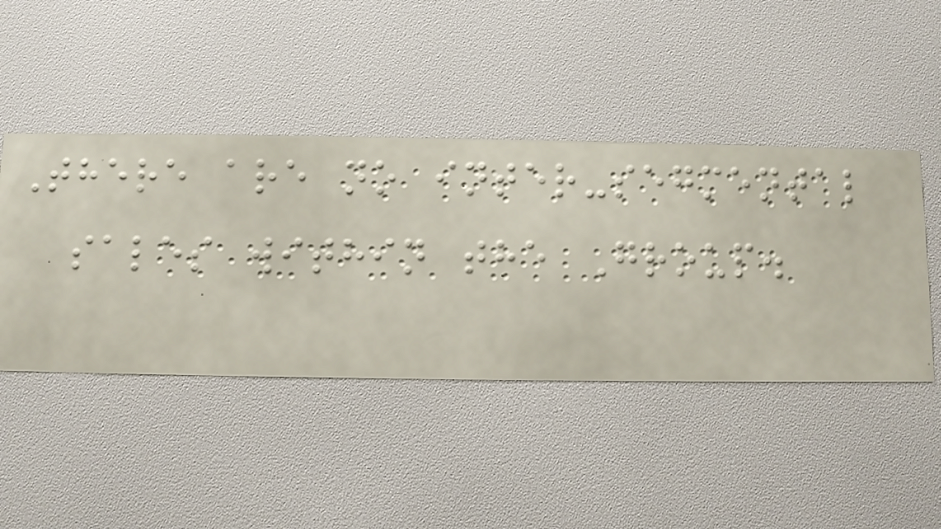There are no inter-segmental
sales within the Group.
